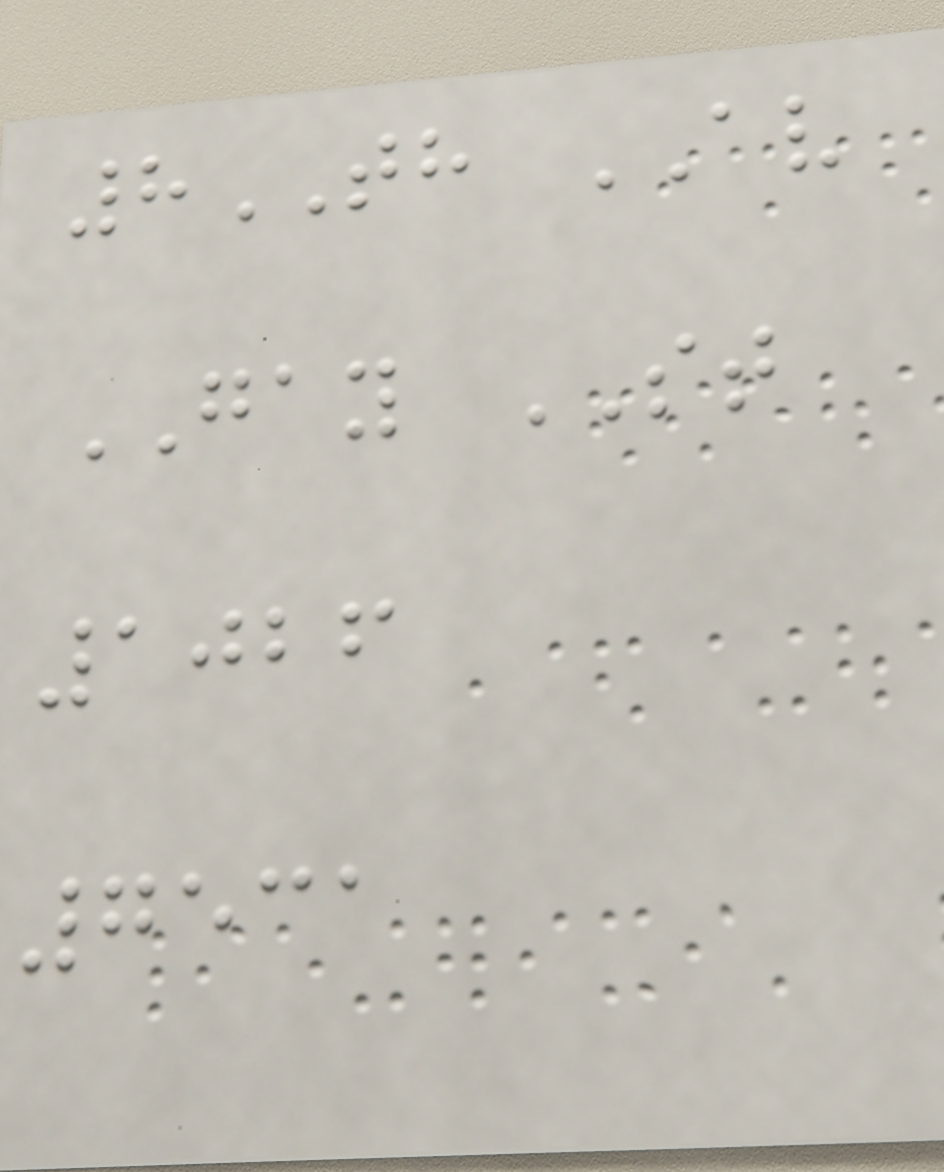8TH AV
GAY ST
1026
7531
